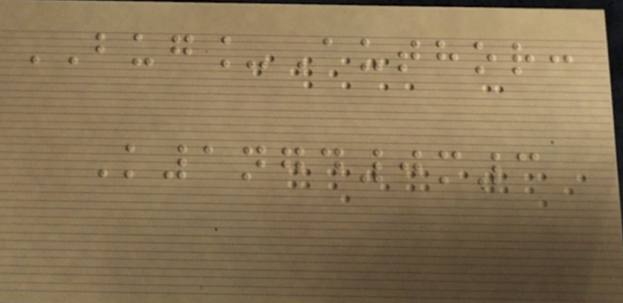BUG_Author:
K1ngd0m3
